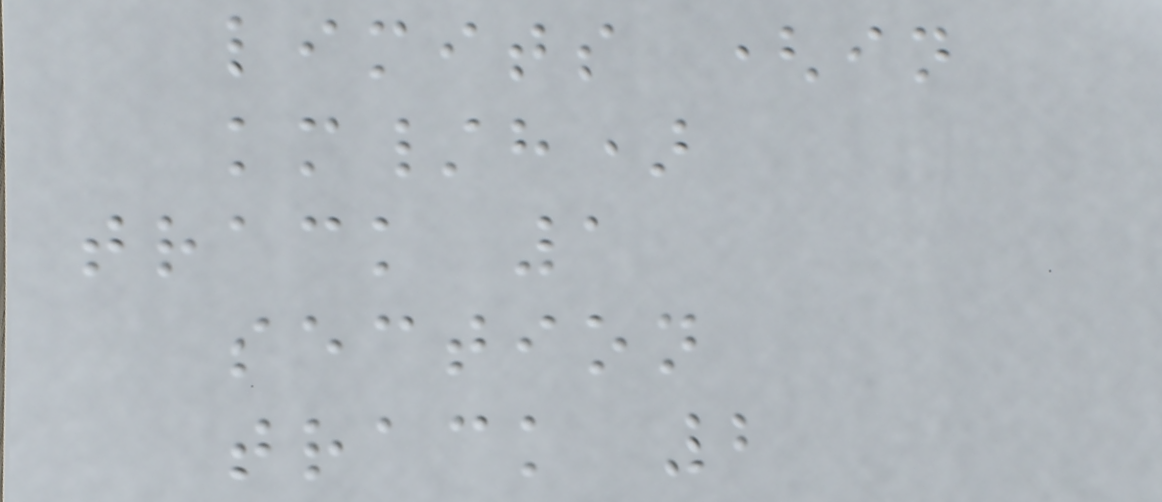limits (in
km/h)
track 1
section
track 2
